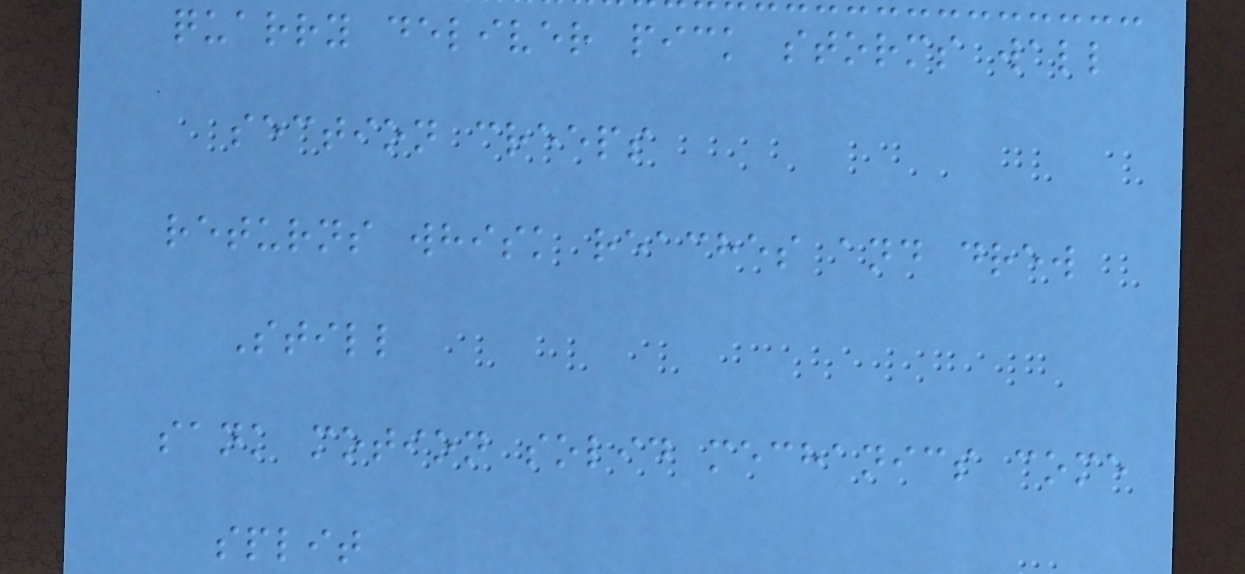quarry deliver pick storms wall
section creeps
returns whisk reaches and drew
Still
sank motion solid mechanics come
split
